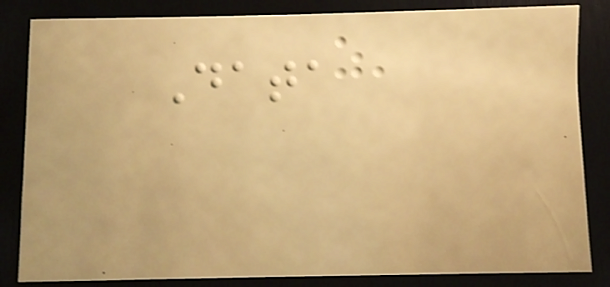Data
